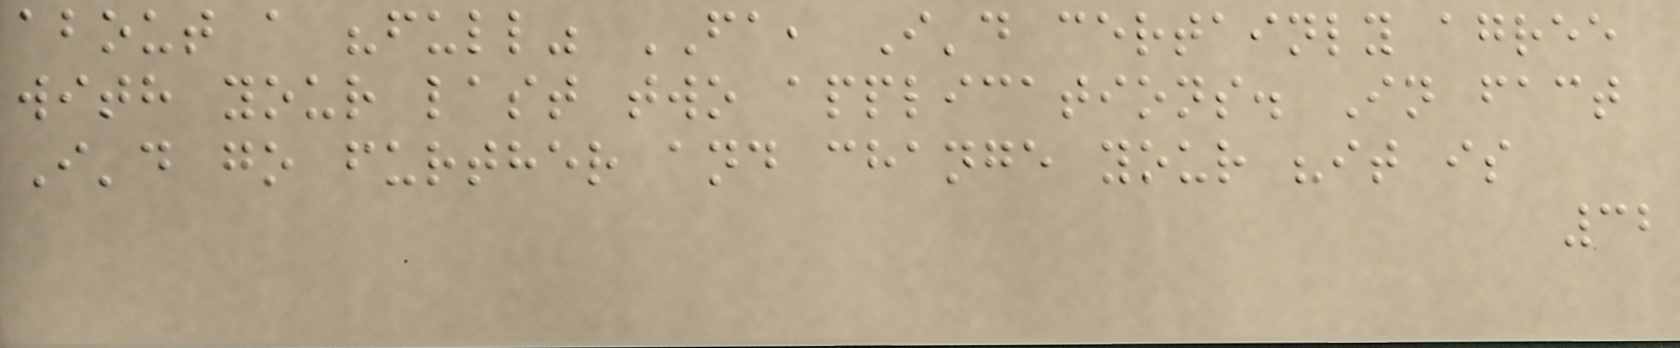about a "full" FA, I'd certainly agree
with your last two applications. In fact
I'd go further and change your "it is
32
